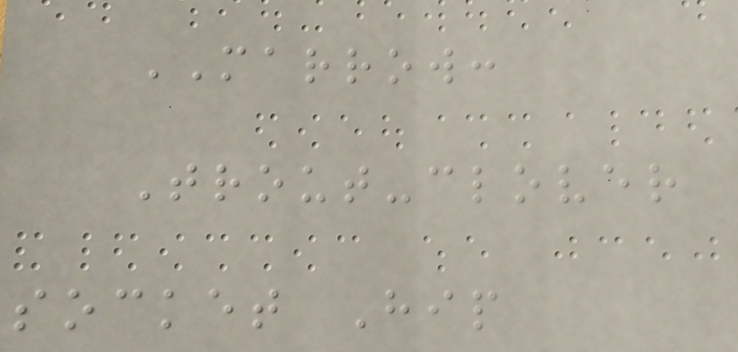MARROW:
Trout-clover
socket Hip
